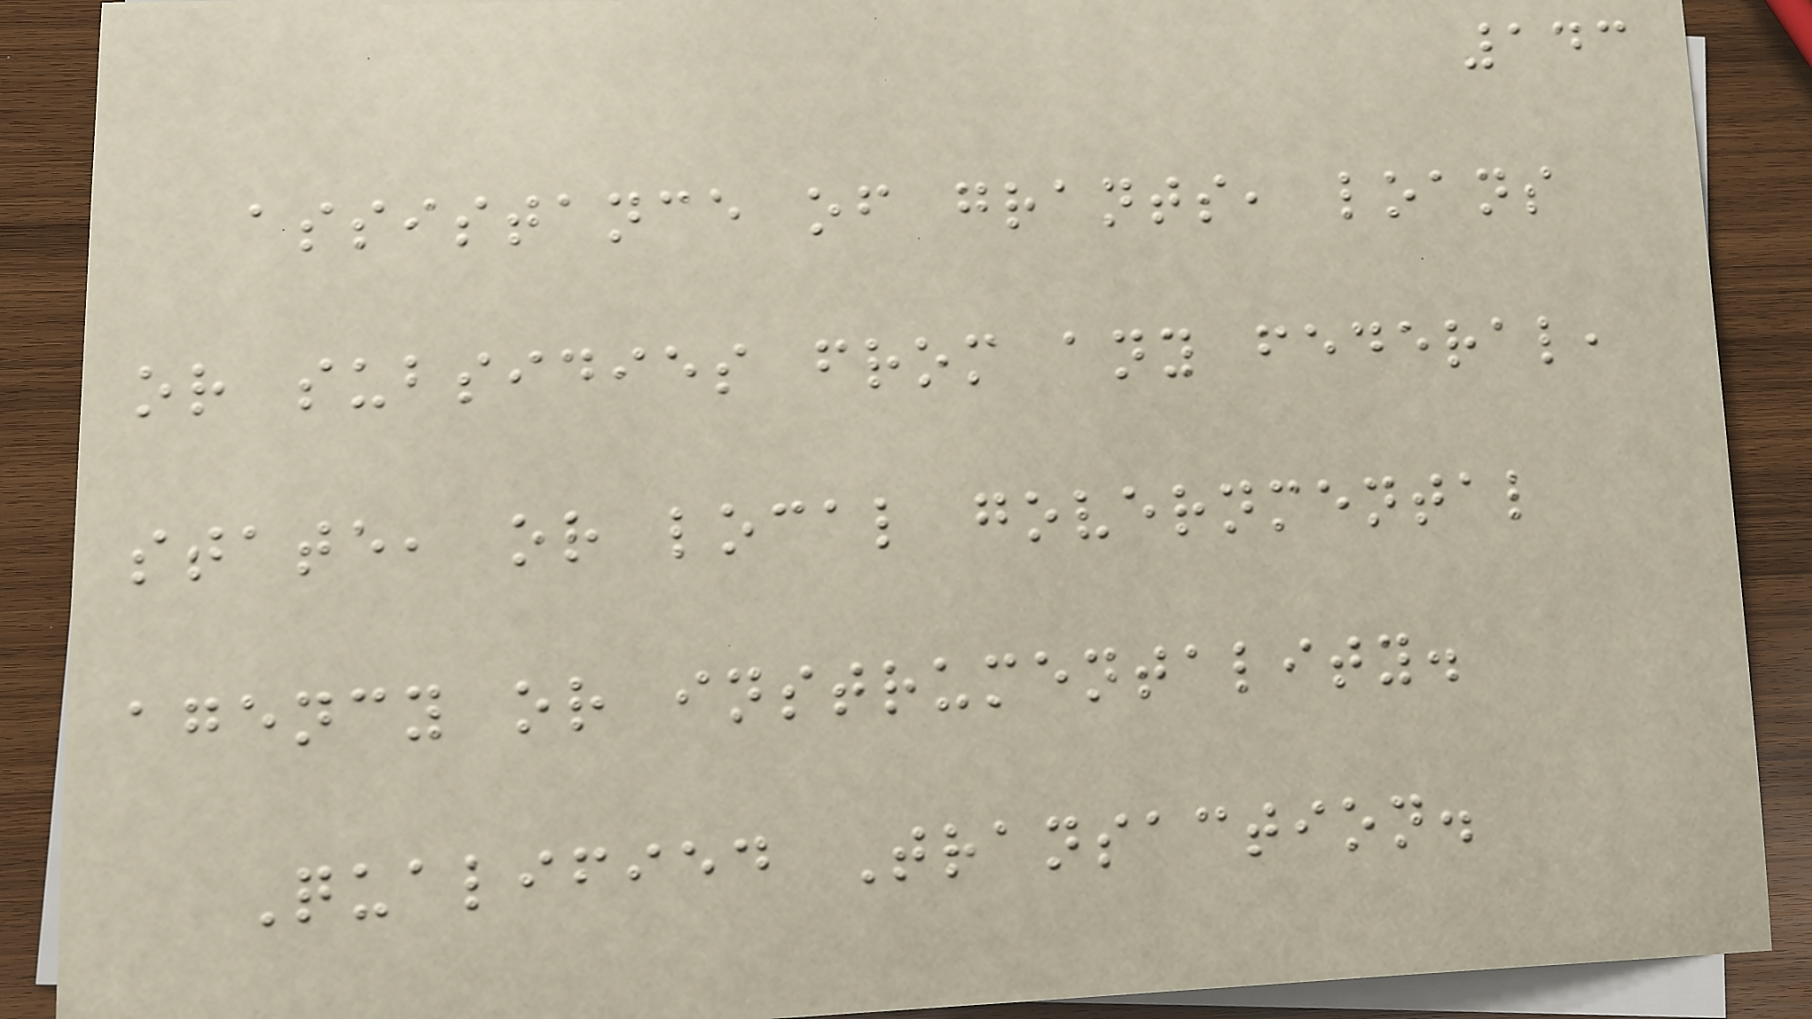143
assistance of grants, loans
or subsidies from any federal,
state, or local governmental
agency or instrumentality.
Qualified Transaction.
